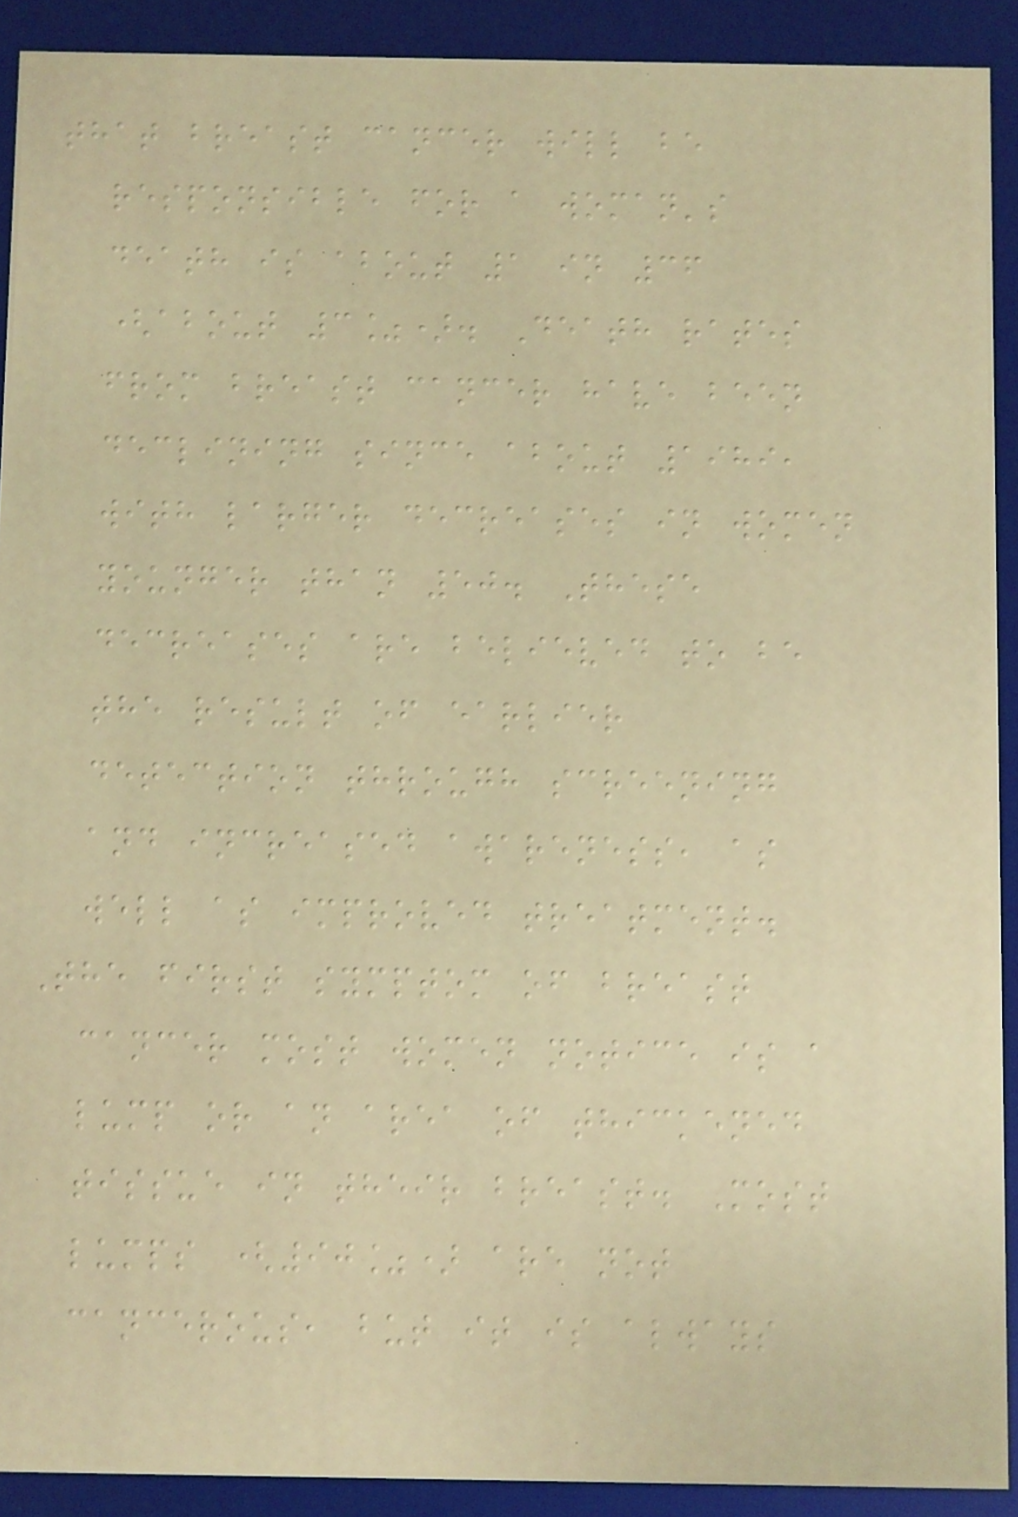that breast cancer will be
responsible for a woman's
death is about 1 in 36
(about 3%). Death rates
from breast cancer have been
declining since about 1989,
with larger decreases in women
younger than 50. These
decreases are believed to be
the result of earlier
detection through screening
and increased awareness, as
well as improved treatment.
The first symptom of breast
cancer most women notice is a
lump or an area of thickened
tissue in their breast. Most
lumps (90%) are not
cancerous, but it is always
